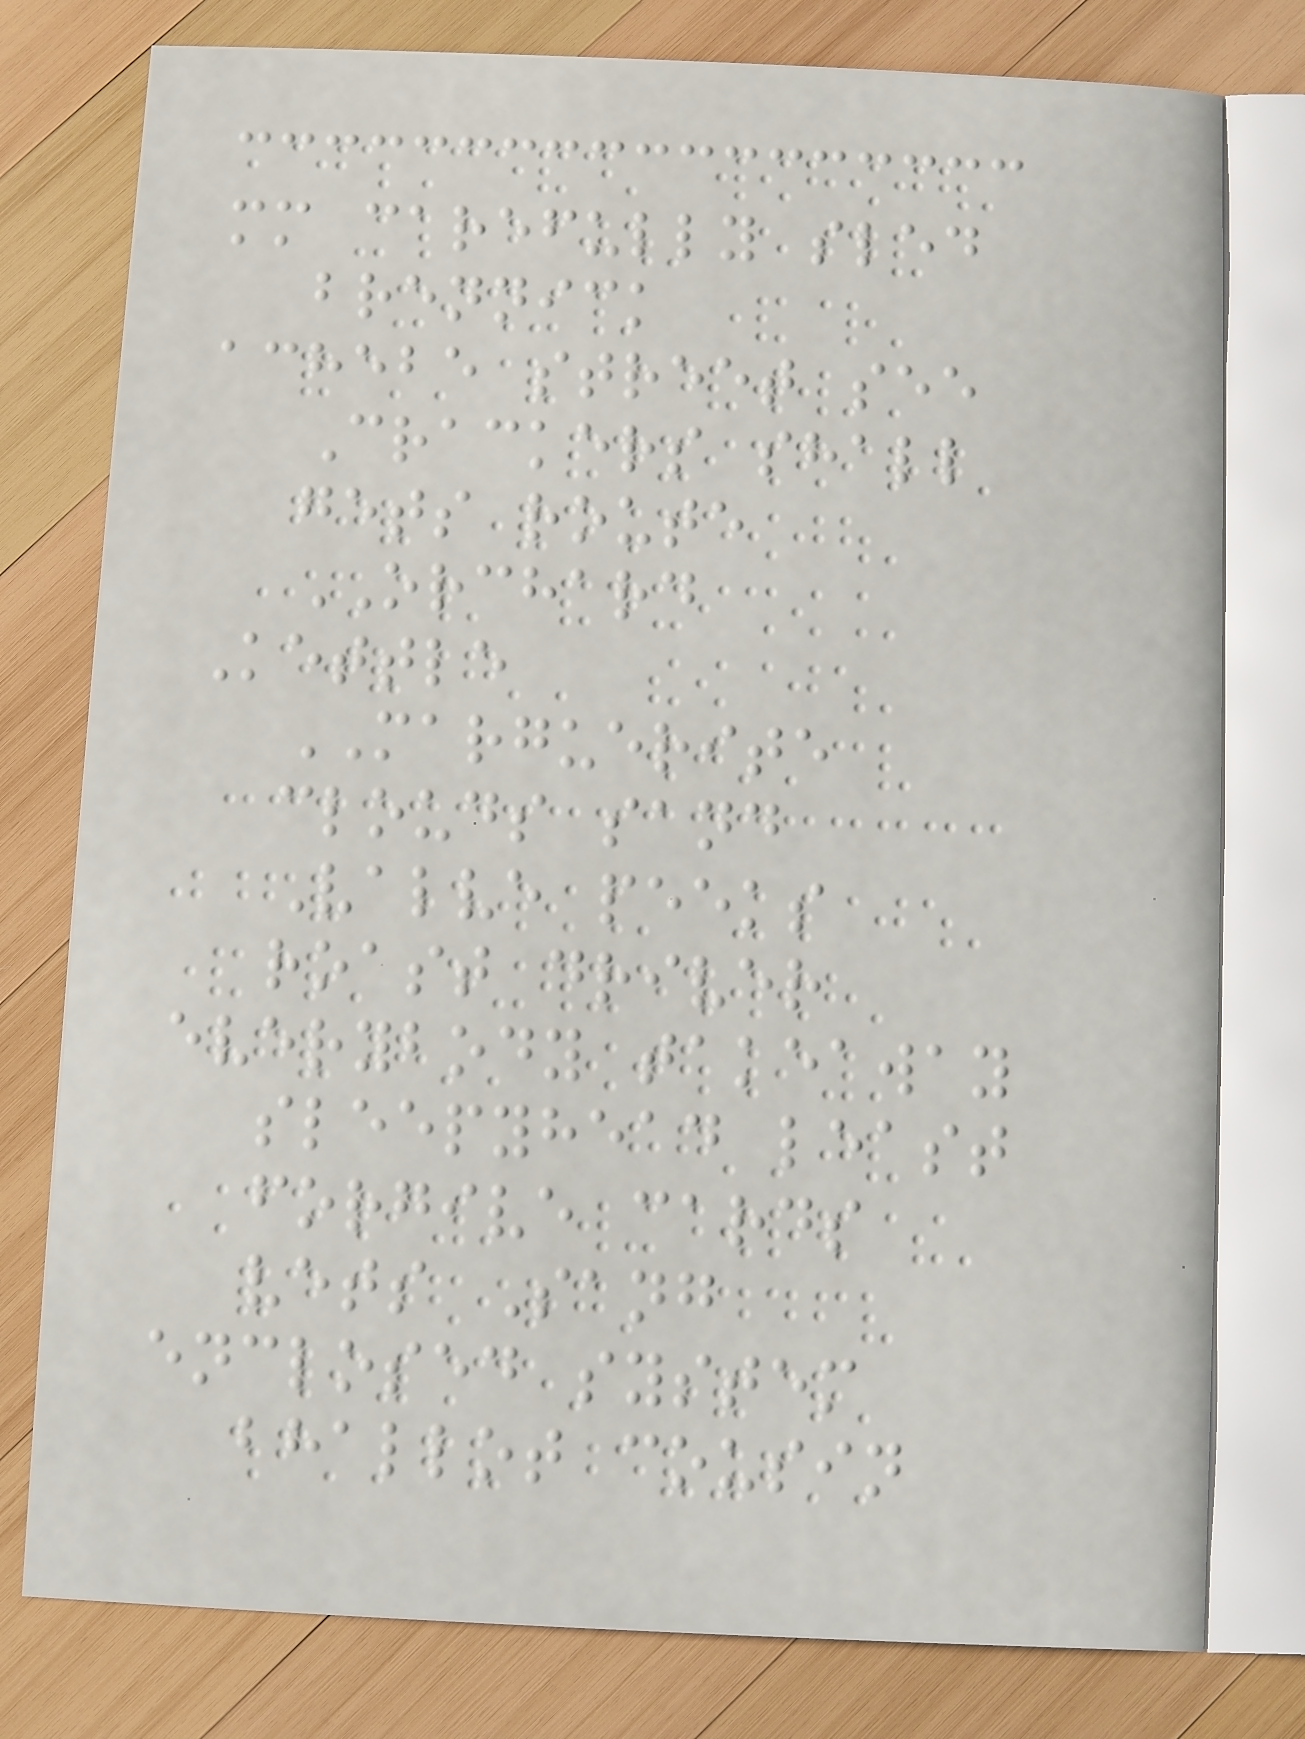mm carefully sled
brennick
achebe street see
Crackers shall
gets route
ORCHARD
Kettle
MARGUERITE
clouds sand
Valve peeks
roast driver
everybody takeaway
sleepyhead least
forgive cards
vets Sang
enclosed system
bhallot cousin
